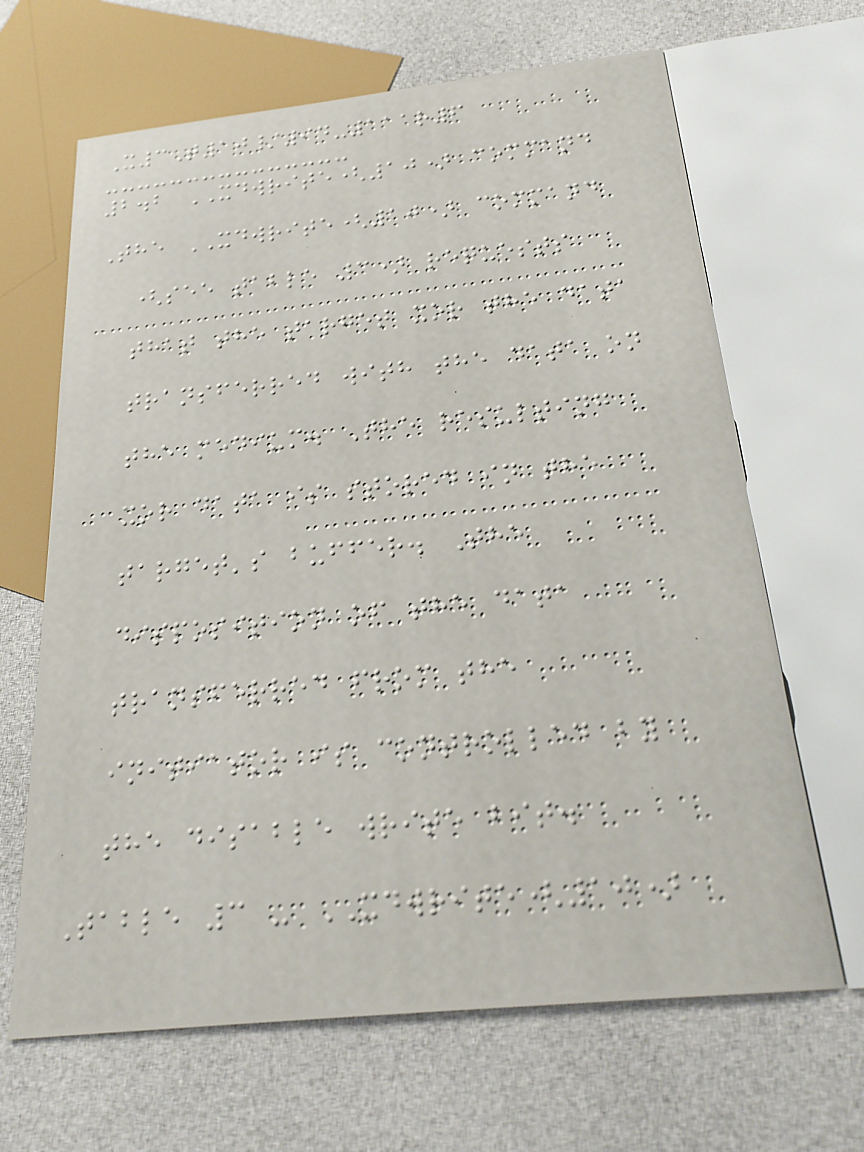X3T10/94-111r6
2.2 XDWRITE(10) command
The XDWRITE(10) command
(see table 3) requests
that the target xor the data
transferred with the data on
the medium. The resulting
xor data is stored in the
target's buffer. The
disposition of the data
transferred from the
initiator is controlled by
the disable write bit.
Table 3 - XDWRITE(10)
